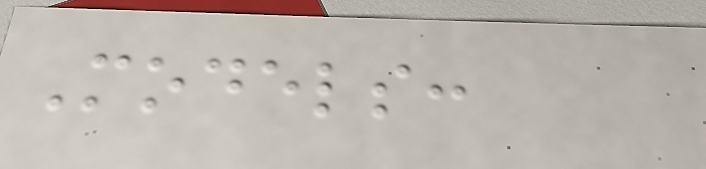Models:
